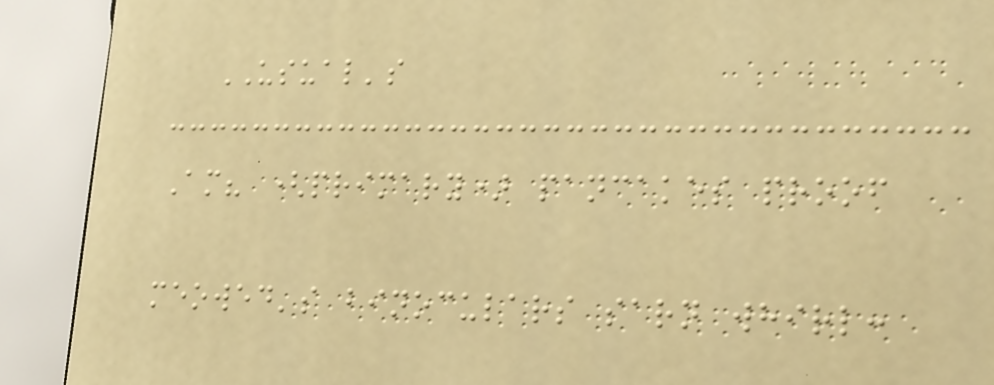USUAL's
Am? (primary) pancakes proof
meowed's binoculars sarn whirl:
